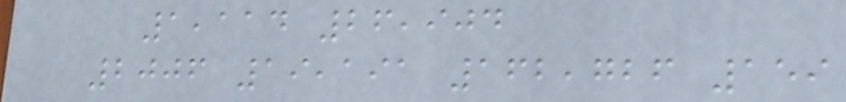1,114 26,904
2006 19,191 162,726 159
